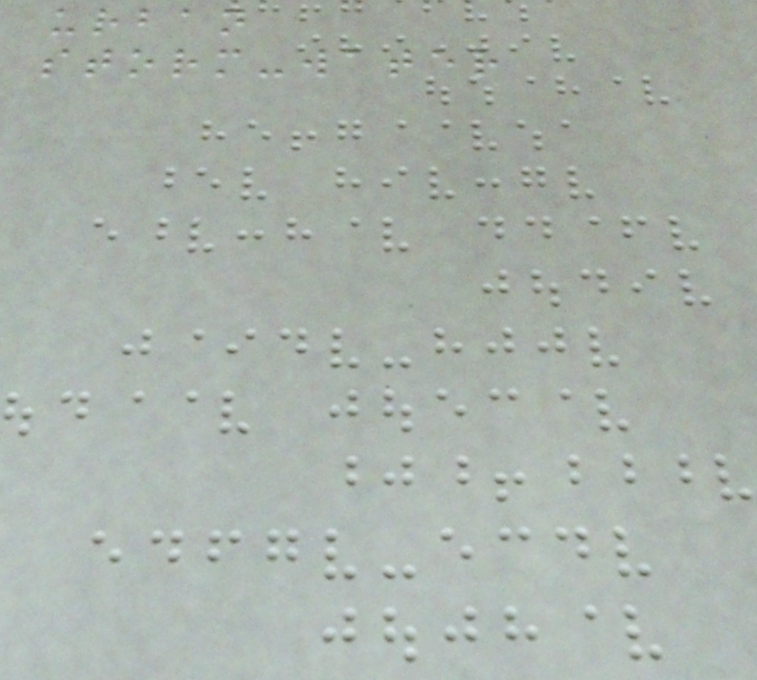urban
storm-water
